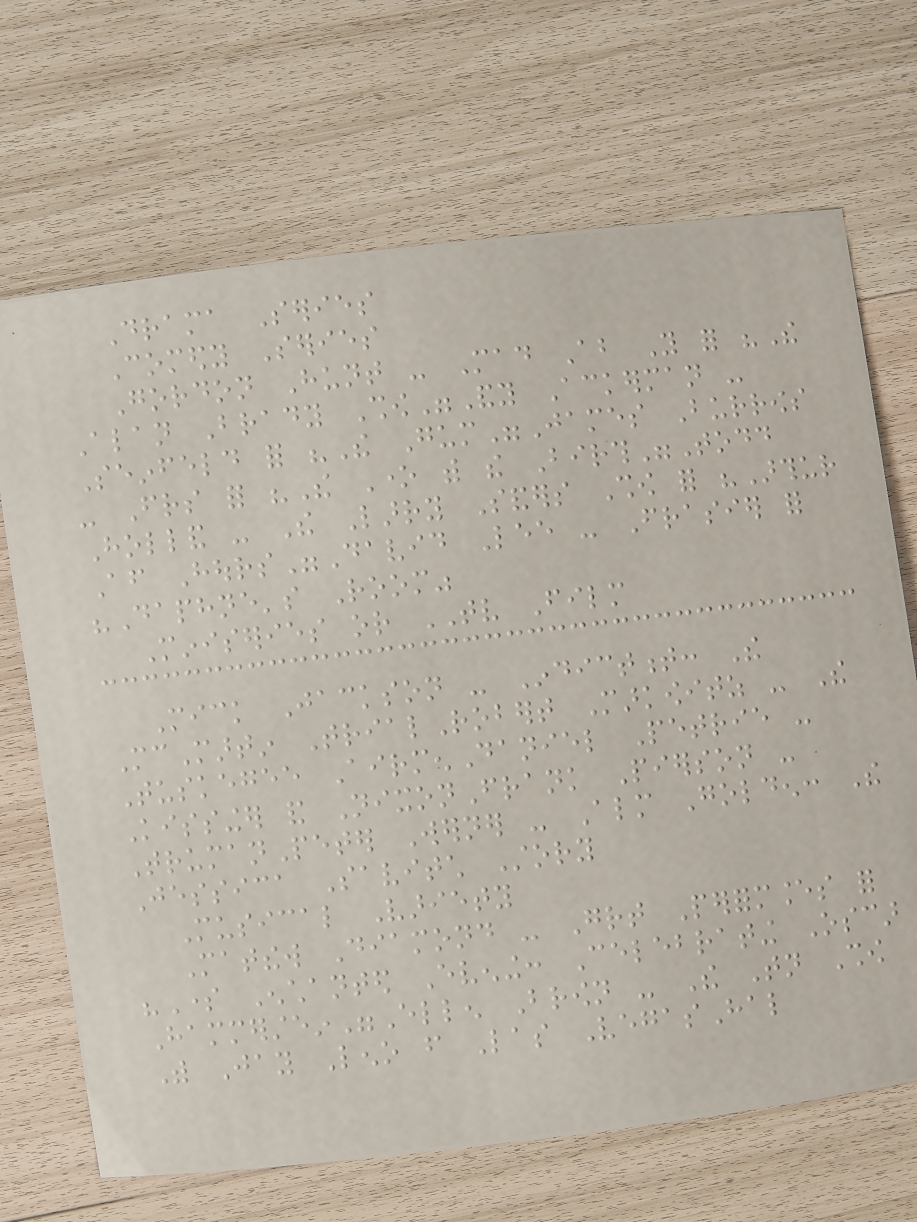Drama Series
Comedy Series
Gordon Hunt - Mad About You for "The
Alan Brady Show"Andy Ackerman -
Seinfeld for "The Gum"James Burrows
- Friends for "The One with the Birth"Todd
Holland - The Larry Sanders Show for "Arthur
After Hours"David Lee - Frasier for
"Daphne's Room"
Miniseries or TV Film
Mick Jackson - Indictment: The
McMartin TrialRobert Markowitz - The
Tuskegee AirmenDaniel Petrie -
Kissinger and NixonFrank Pierson -
TrumanPeter Werner - Almost Golden: The
Jessica Savitch Story
Musical Variety
Matthew Diamond - Great Performances for
"Some Enchanted Evening: Celebrating Oscar
Hammerstein"Ellen Brown - The Tonight Show
With Jay Leno from Las VegasHal
